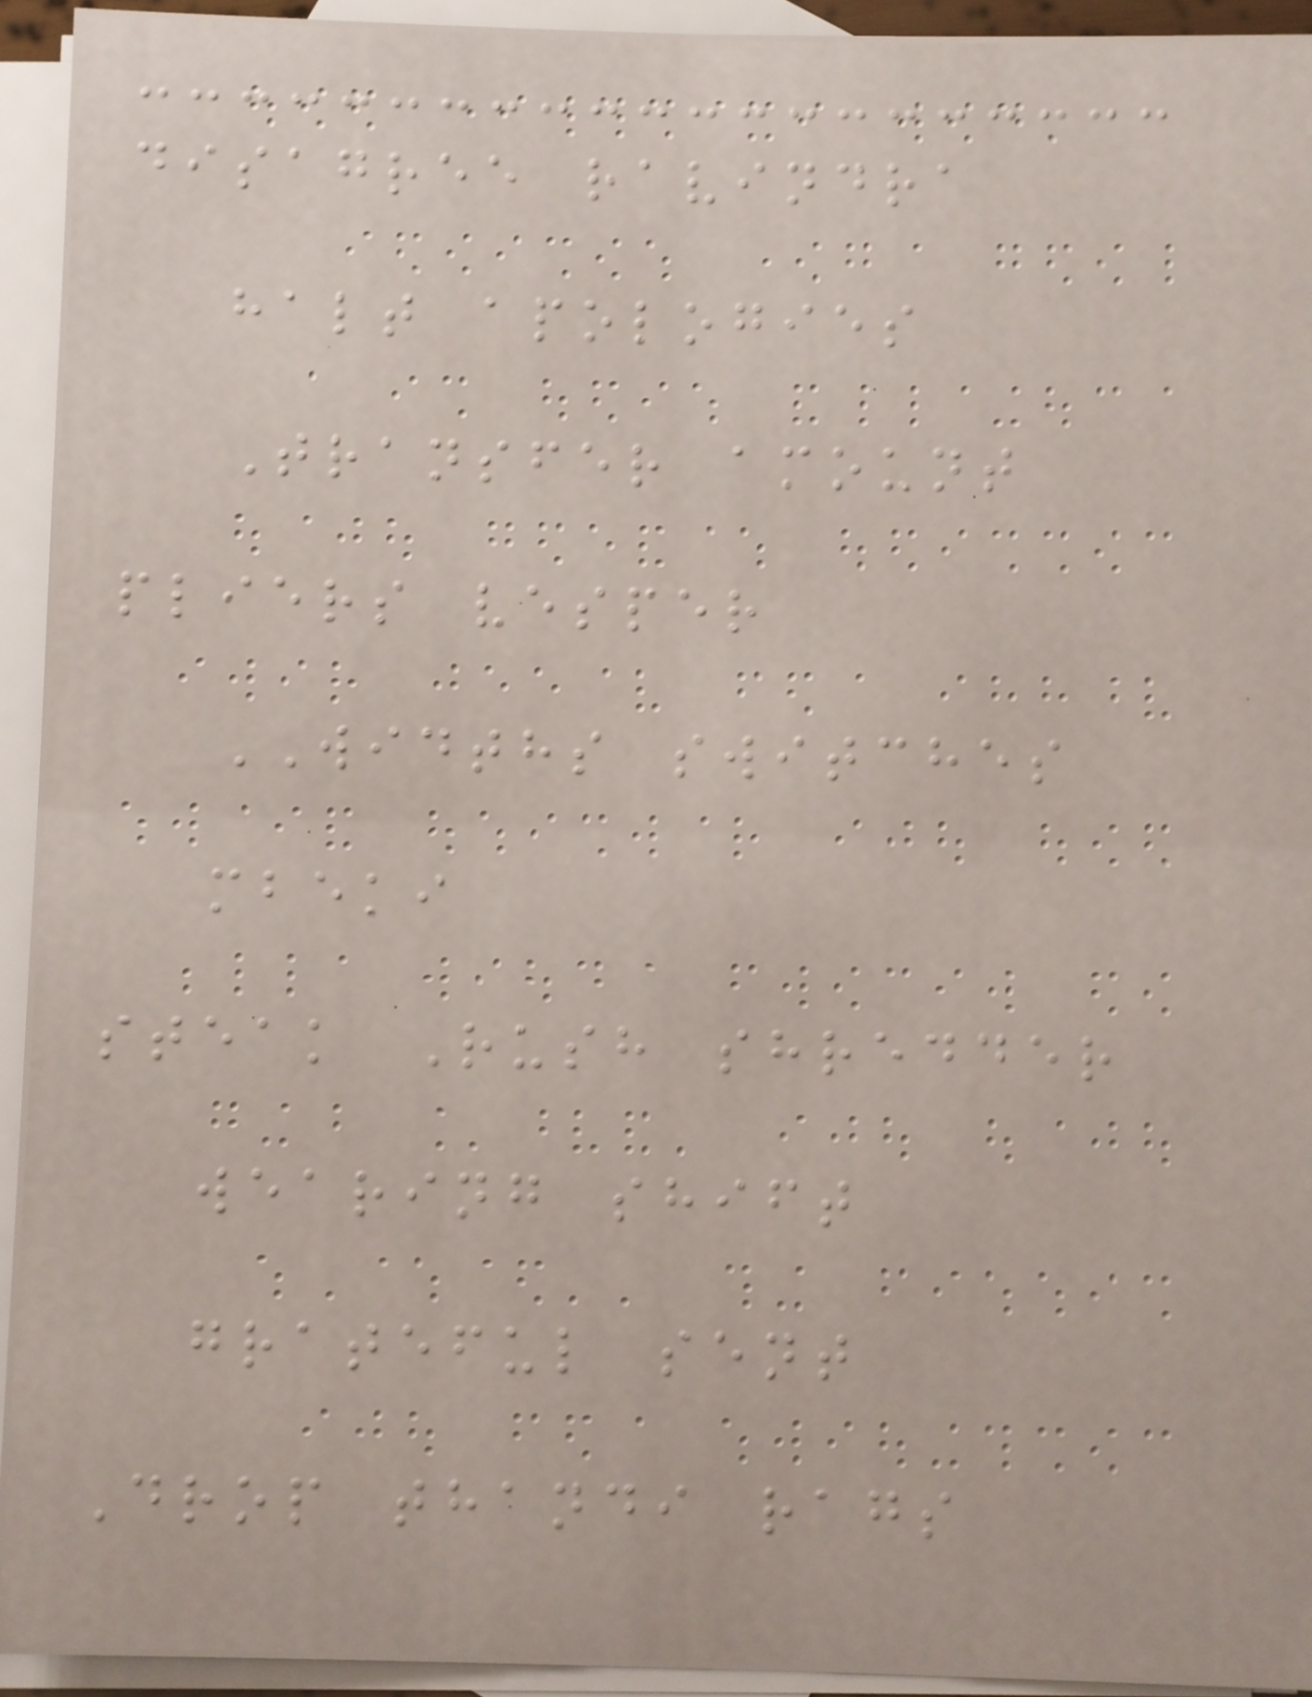disagree ravindra
halt apologies
Transfer amount
pliers vesper
WIDTHS switches
mbeki
steak Rush shredder
wearing shift
grateful sent
Drop thandi rags
